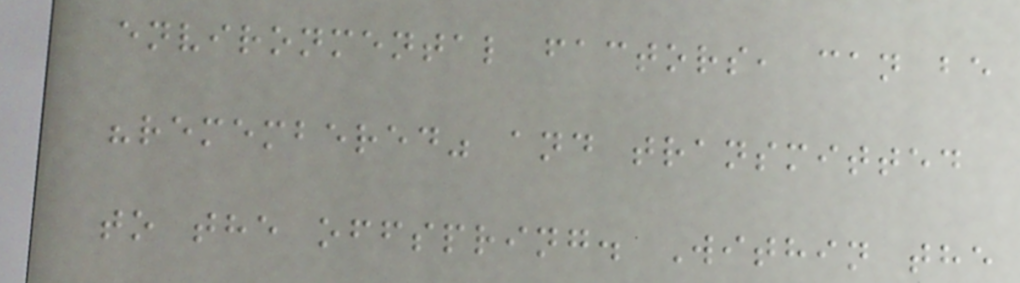environmental factors, can be
"remembered" and transmitted
to the offspring. Within the
